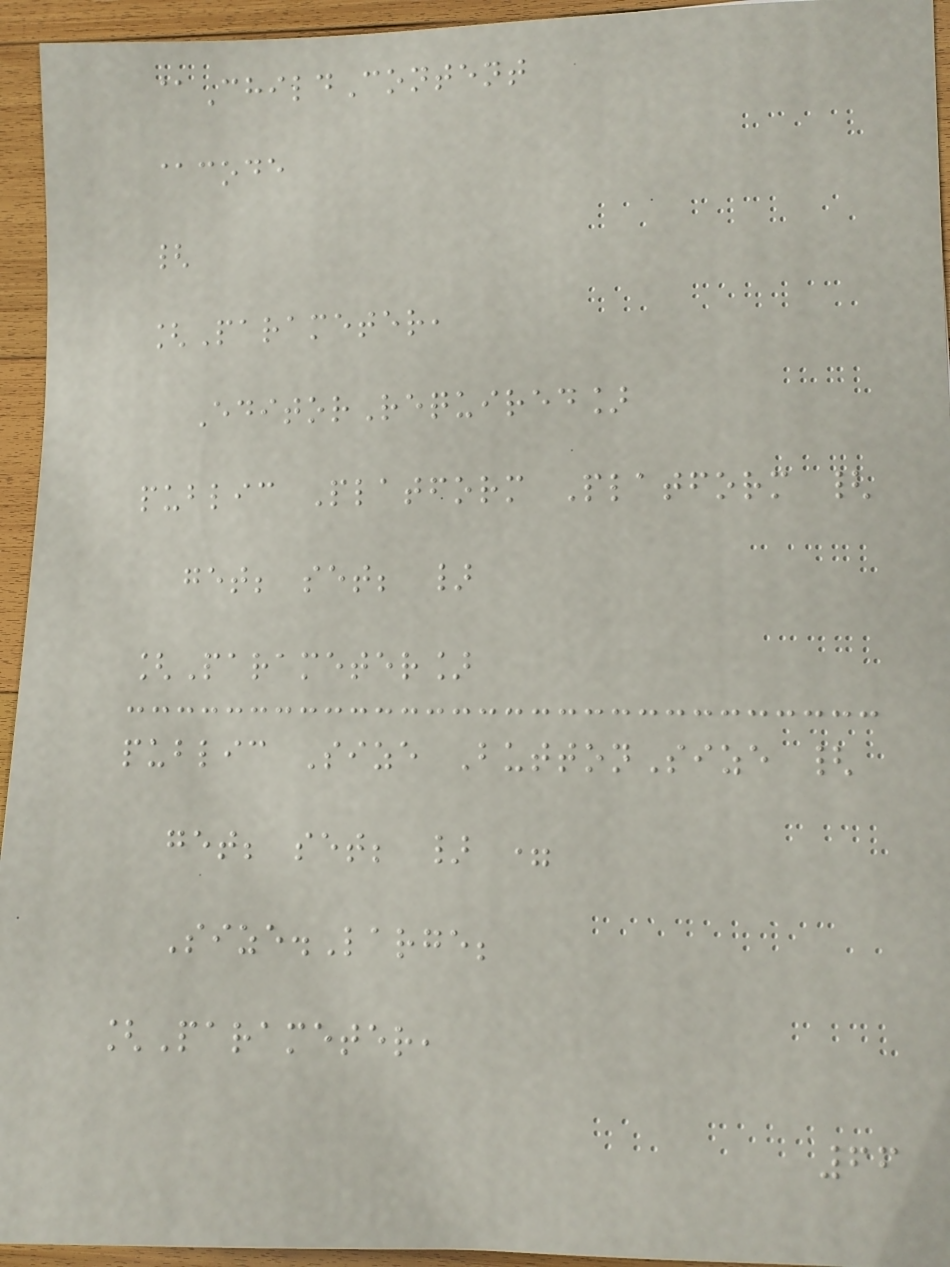@ChildContent
@code
{
[Parameter,
EditorRequired]
public Platform Platform {
get; set; }
[Parameter]
public Size ButtonSize {
get; set; } =
Size.Large;
[Parameter,
66
